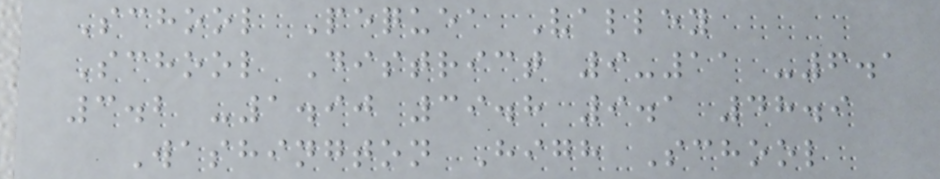School Pequea Valley
School District 9-11 -6.1
3.2 -1.90 39.8 9.1 48.9
Washington High School
